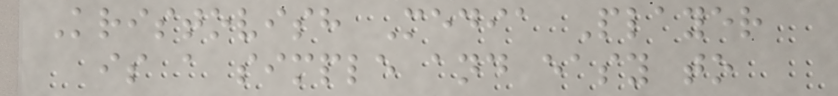Kristovish Media Player
is a simple and easy to
